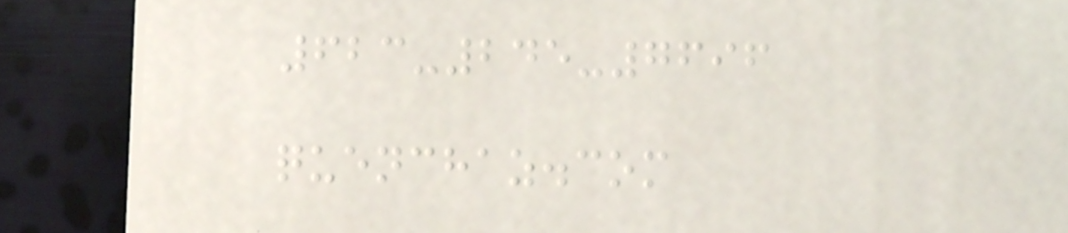623-245-7696
quenchaz.com
